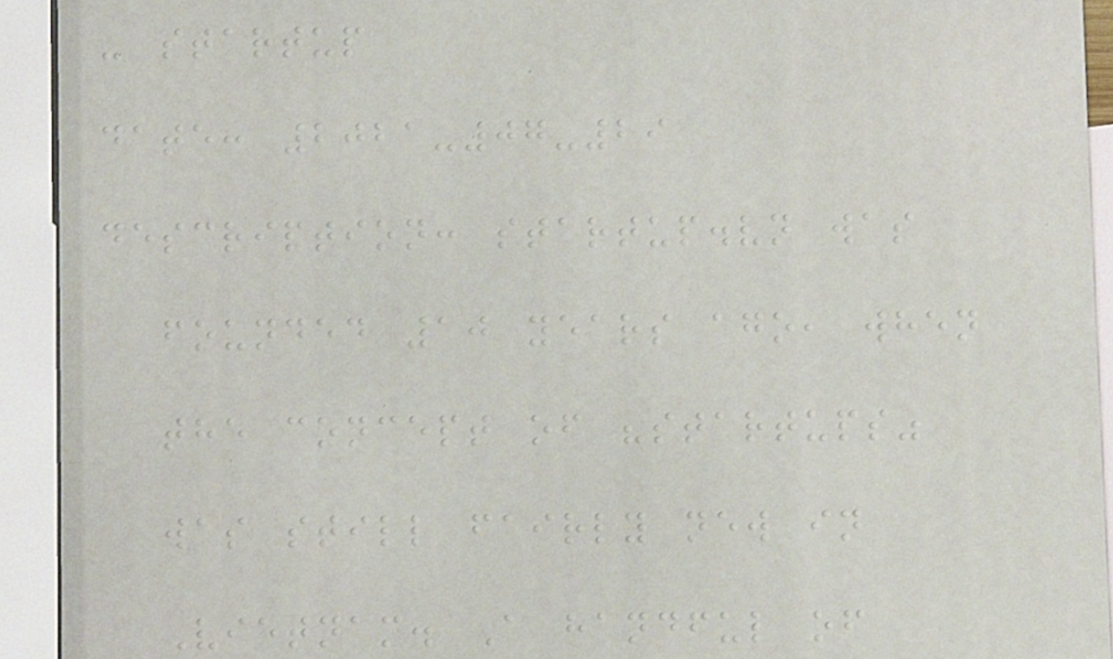- startup
date: 2021-07-29
description: startup.vn was
founded 10 years ago, when
the concept of "startups"
was still fairly new in
Vietnam. A handful of
